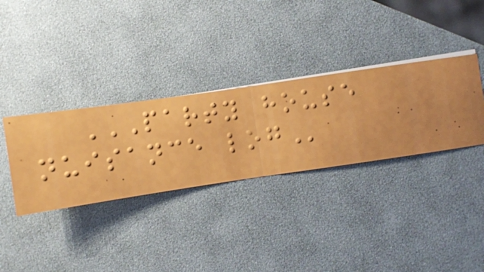PARTY HOUSE
NUISANCE LOG
